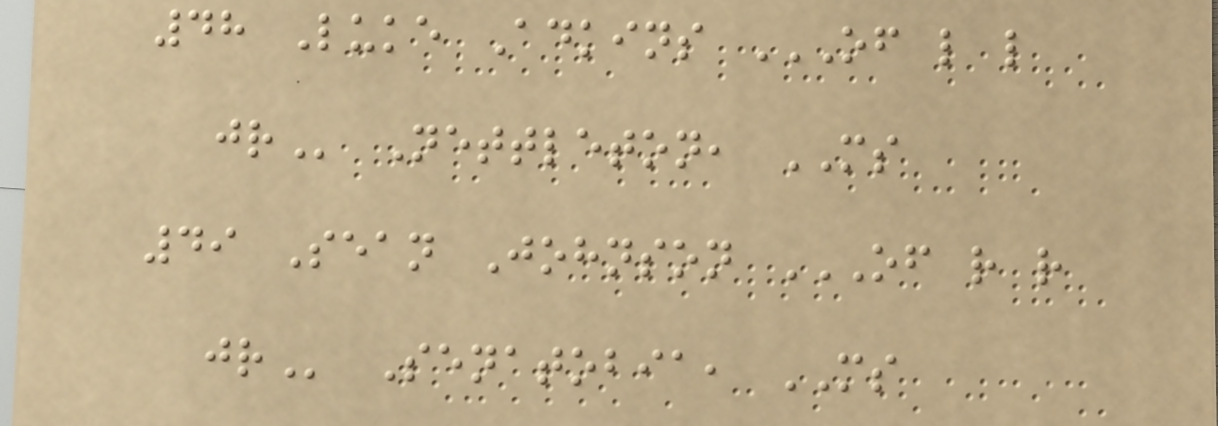48 Luke Adkins OF L L
JR Nettleton, MS
49 Sean Johnson OF R R
JR Senatobia, MS
